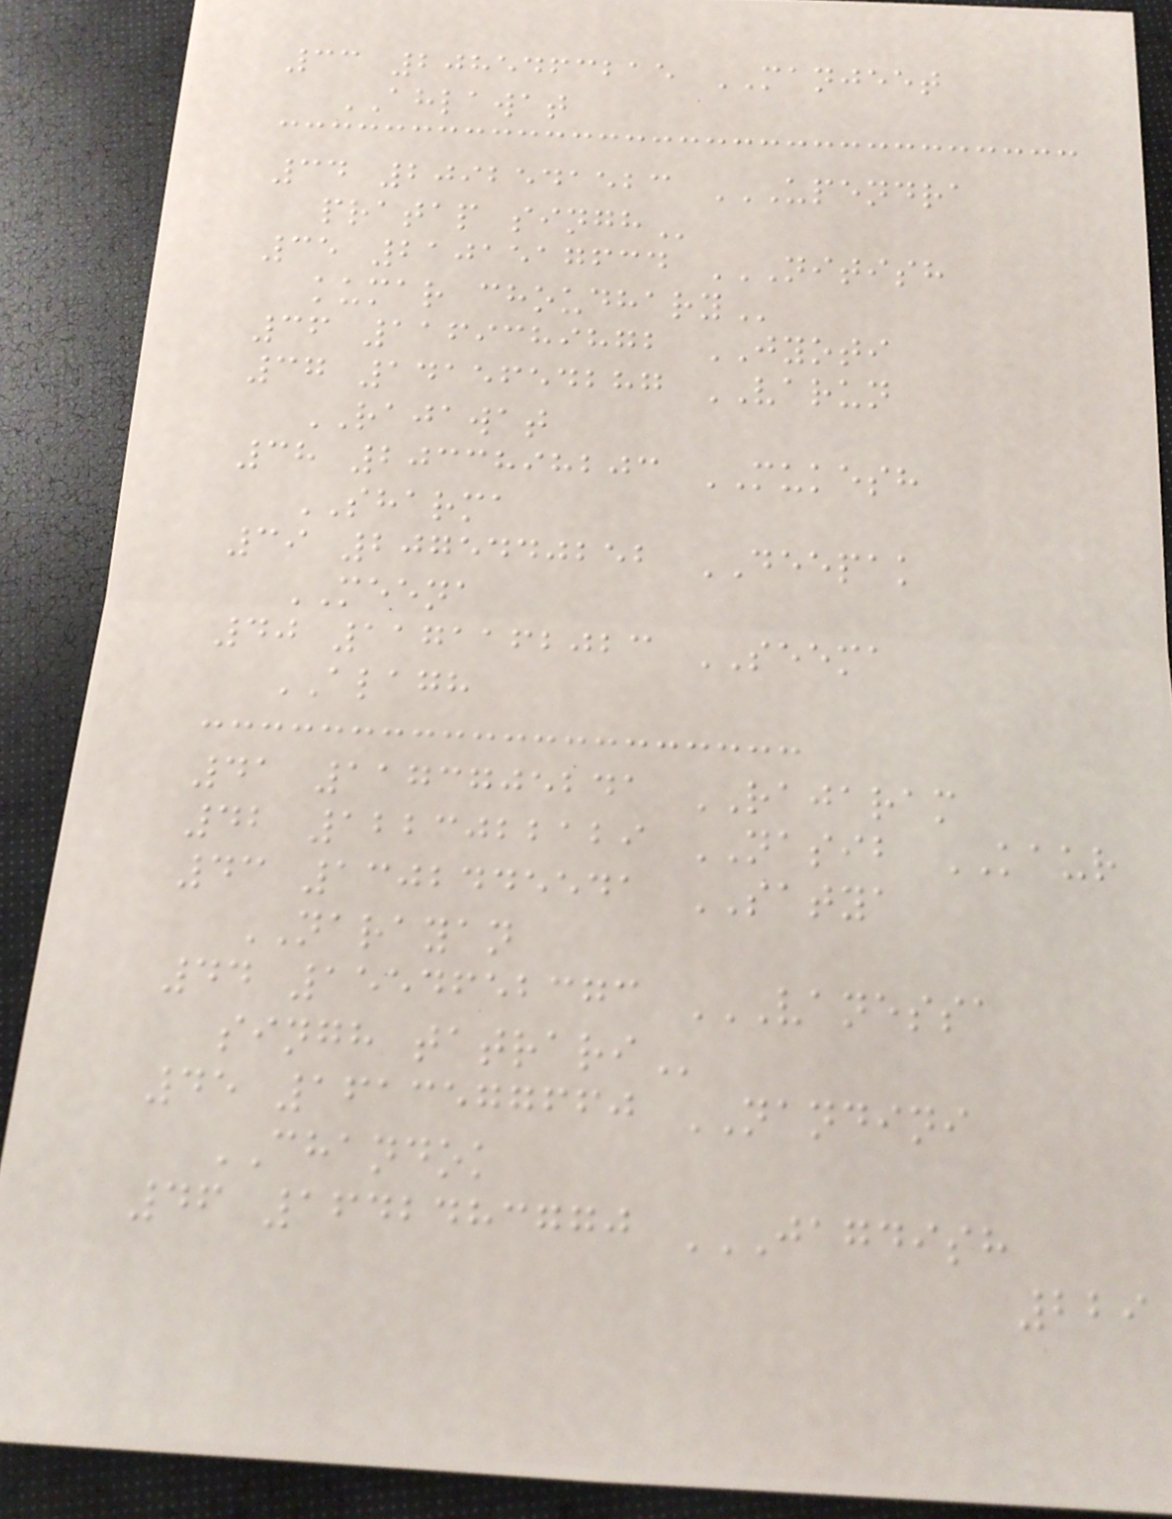33 2085463215 MANJEET
AHLAWAT
34 2092541523 UPENDRA
PRATAP SINGH
35 2101517634 NITISH
KUMAR CHOUDHARY
36 1169389872 JYOTI
37 1415654287 VARUN
RAJAWAT
38 2033898203 MUKESH
SHARMA
39 2075440252 DEEPAK
MEENA
40 1171162023 SEEMA
ALAGH
41 1173705241 RAJARAM
42 1223022129 NASIB KAUR
43 1302445541 SATYA
NARAYAN
44 1554652373 VANESSA
SINGH TATRARI
45 1613577660 NANDINI
CHANDOK
46 1642483770 JAGDISH
229
